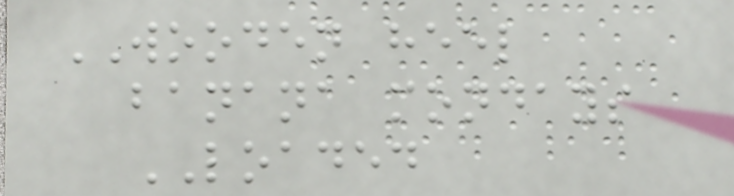WOODEN heel
banana mondays
LOADED
